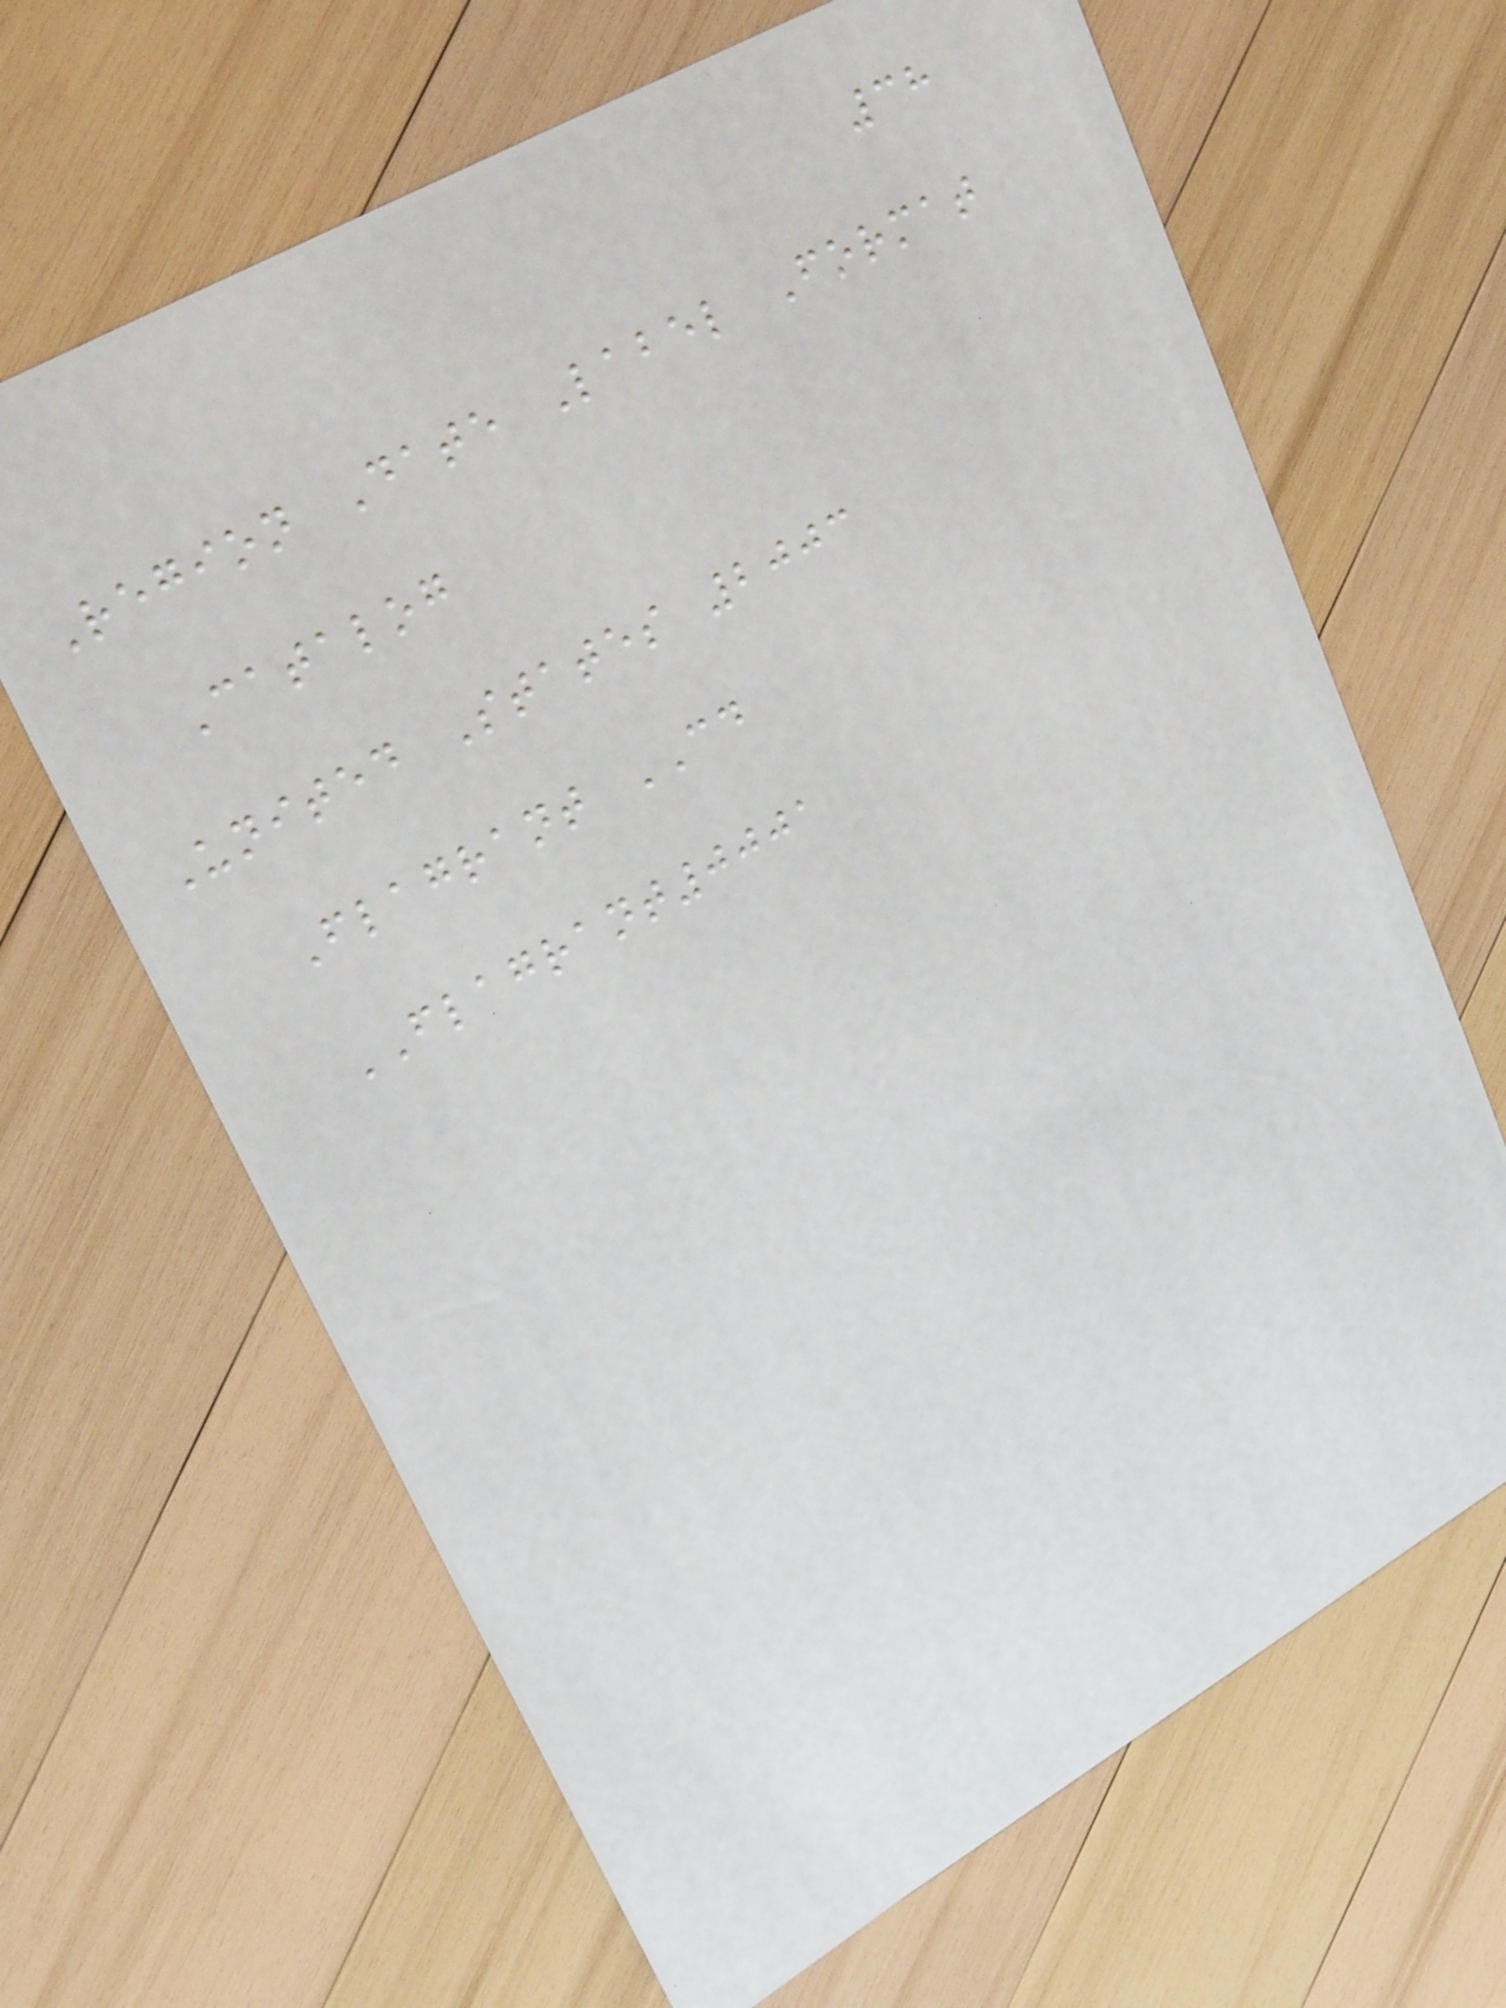38
Region Date Label Format
Catalog
United States 2003
Flagrant CD
FLAGRANT0001
